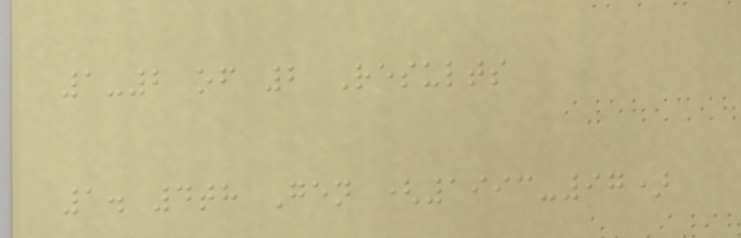1-2 of 2 Results
1. 4th Gen (1993-97)
